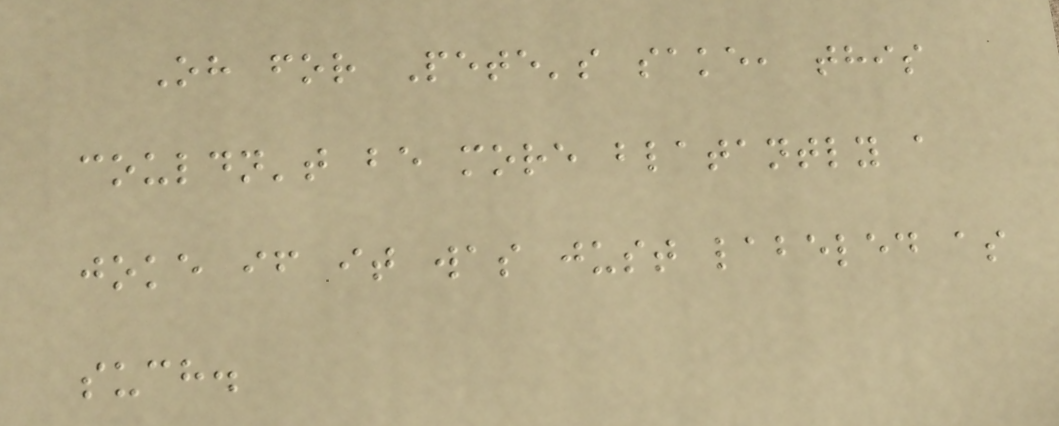Oh for Pete's sake, this
couldn't be more blatantly a
joke if it was just labeled as
such.
